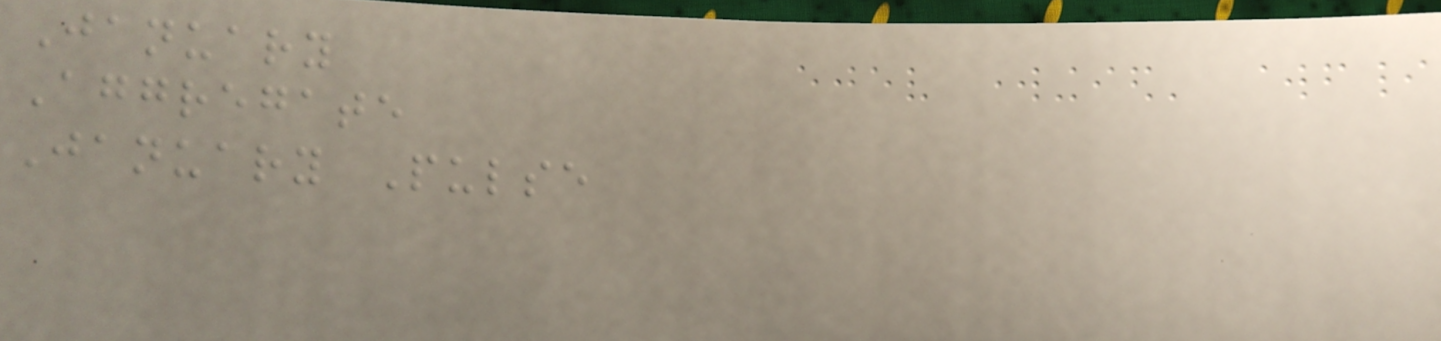January
Aggregate
January Pulse
